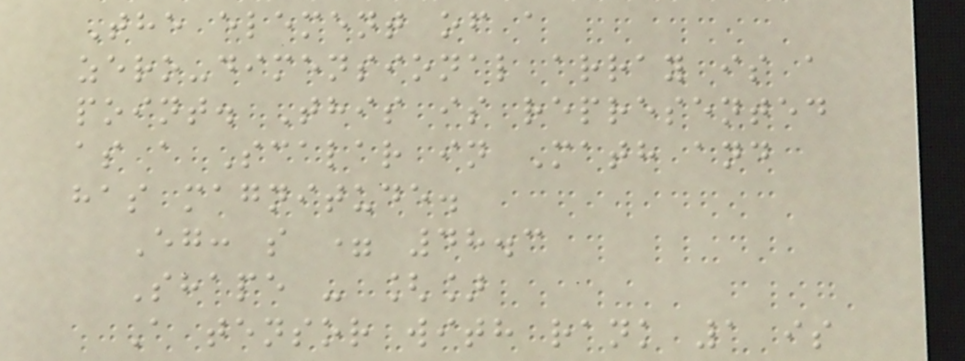The element of a
zero-dimensional array is a
point. This is represented
as a Scalar in Math and
has magnitude.
Eg: s = 48.3
Shape - []
A tensor with rank 1 is
